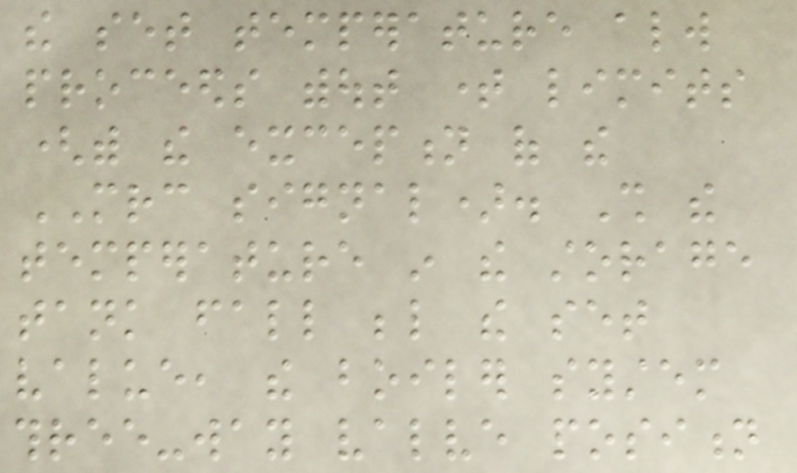the set temperature always
proceeds without time limits
(with the exception of the
MRC signal). Shall the
temperature in the storage
tank fall below the set
value, the boiler system
three-way valve position
